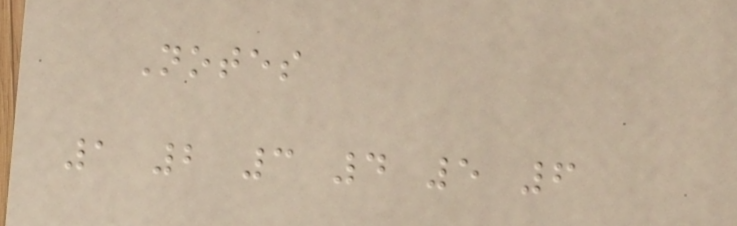Notes
1 2 3 4 5 6
